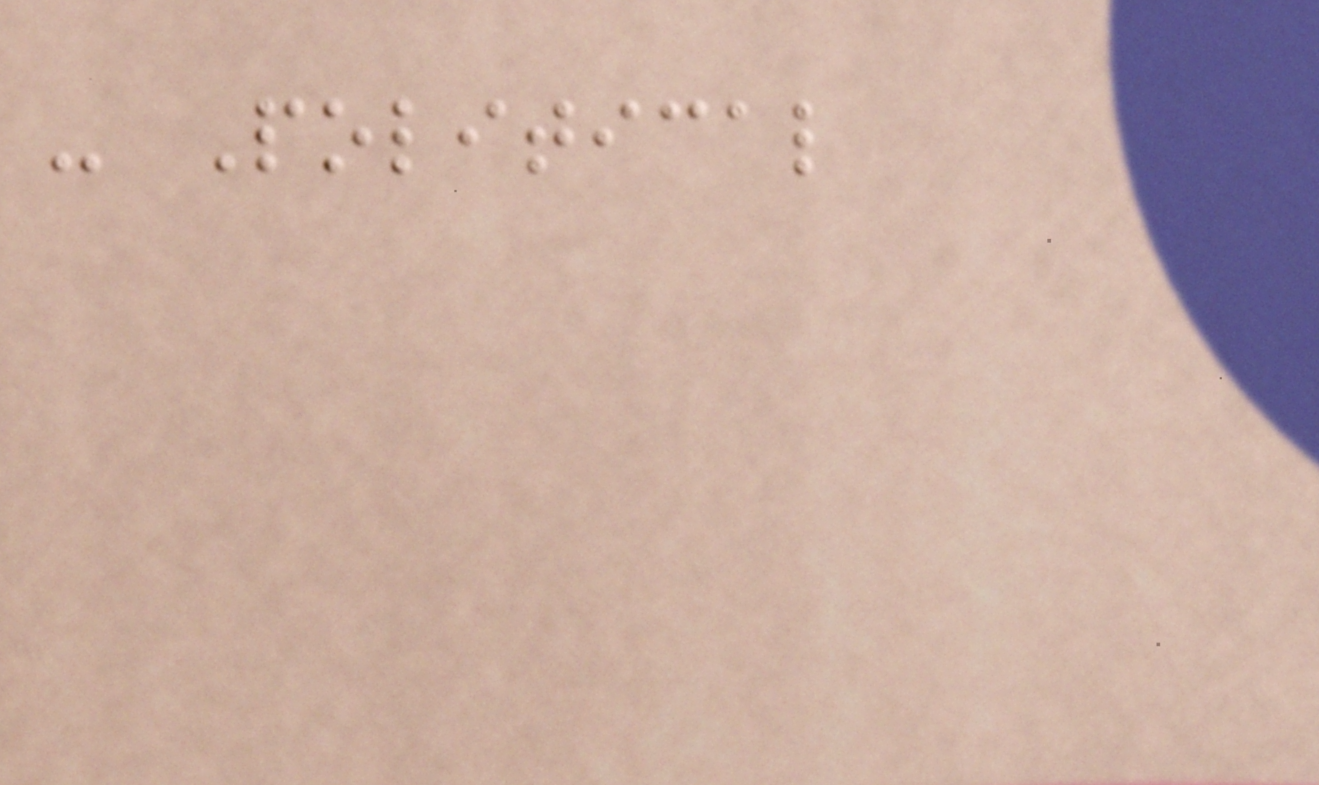- Political
